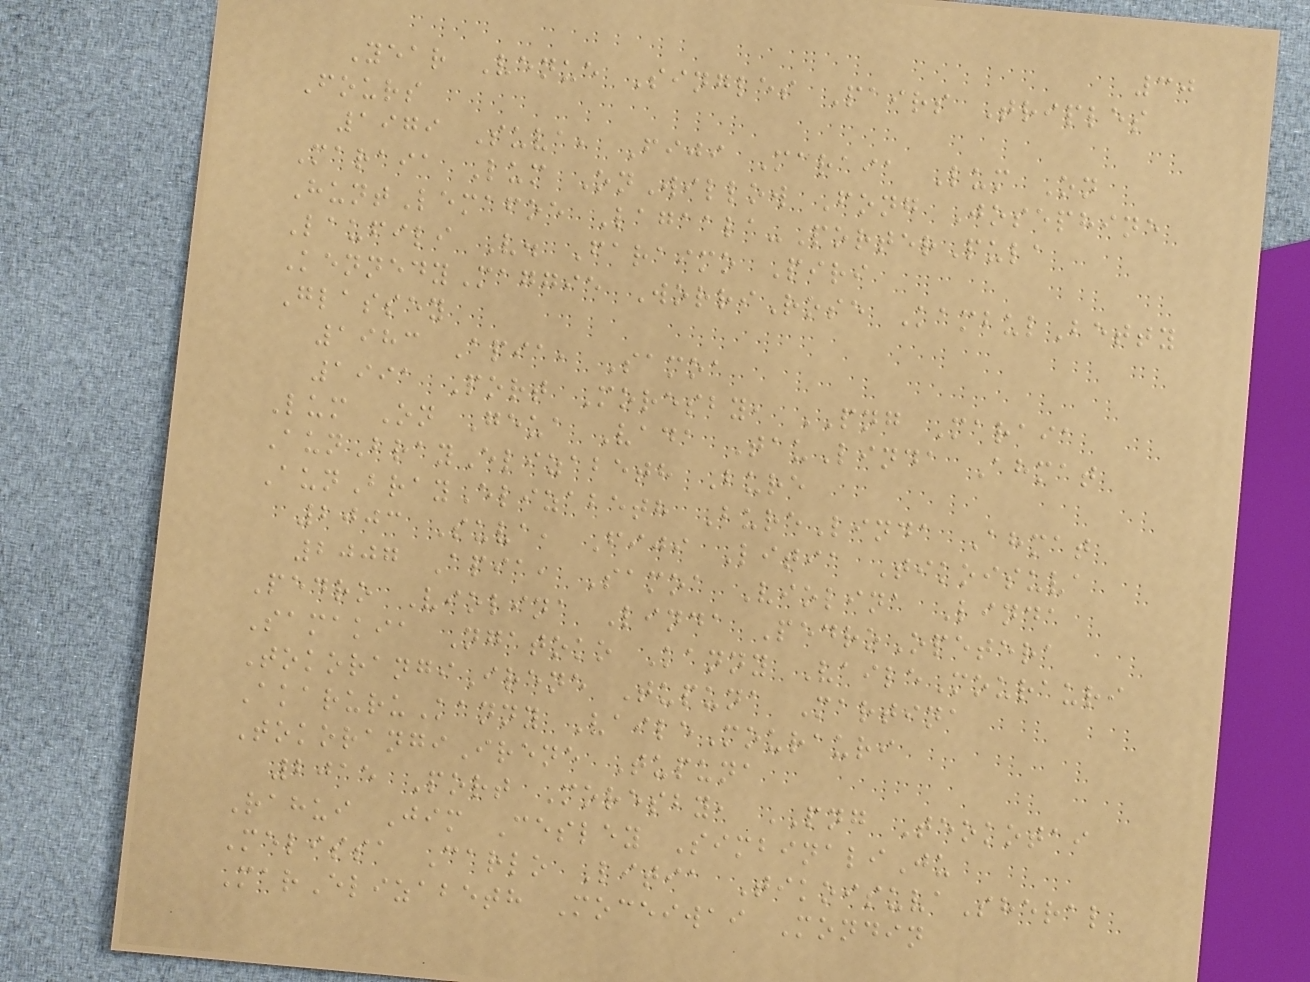30
Year Venue Singles Pairs Triples
Fours
1979 Suva, Fiji Maraia Lum On
Maraia Lum OnWillow Fong Josephine
HuntLemafoe Lagaala-PorterPula
Laufili V. Faraimo Piri
KennedyMaggie WorriRose KambulBetty
Glassey
1983 Apia, Samoa
1991 Port Moresby, PNG Maraia
Lum On Geua Vada TauLinda Ahmat
AunBrayElizabeth Bure
AunBrayElizabeth BureLinda Ahmat
2003 Suva, Fiji Litia Tikoisuva
2007 Apia, Samoa Violina Linda
Pedro Violina Linda PedroOpetera
Samakia Ngatoko Kanny VaileMourauri
TokorangiIrene Tupuna Martina
AkaruruKanny VaileMourauri
TokorangiIrene Tupuna
2015 Port Moresby, PNG Teokotai
Rahui Jim Cesley SimbinaliJu
Melissa Carlo Litia TikoisuvaSheral
MarElizabeth Moceiwai Mondin
